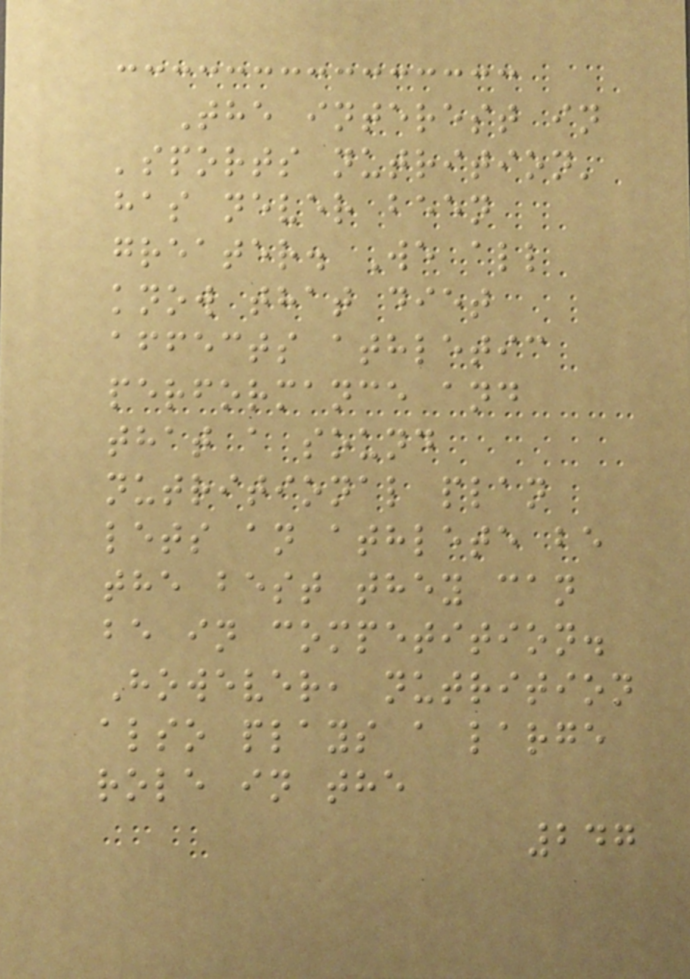The interest in
'sports nutrition'
has never been
greater. We all
know that diet
affects athletic
performance and
that a sound
nutritional plan
lets an athlete be
the best they can
be in competition.
However, nutrition
also plays a large
role in the
247
